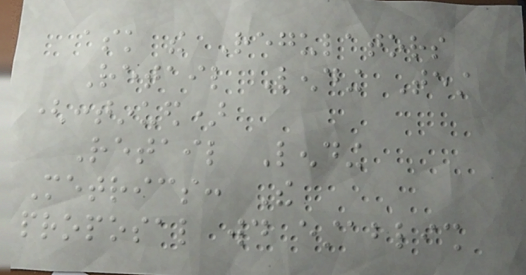ask the Regulators
Retail Lending Test
(continued)
Retail Lending
Metrics: The
proposal would establish
